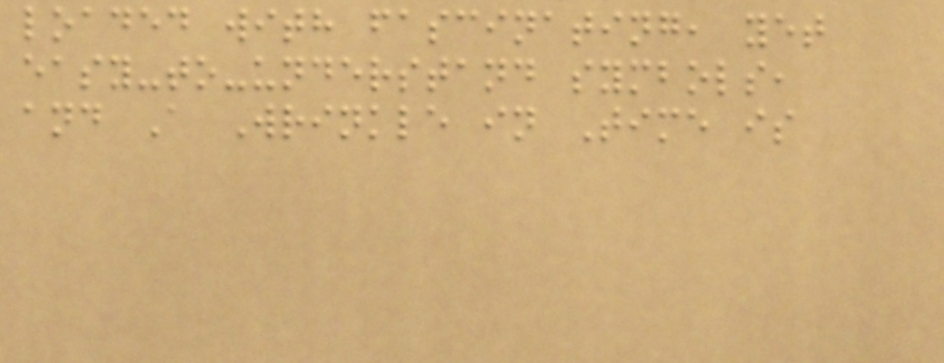loaded with fascinating, yet
easy-to-understand symbols,
and A Wrinkle in Time is
